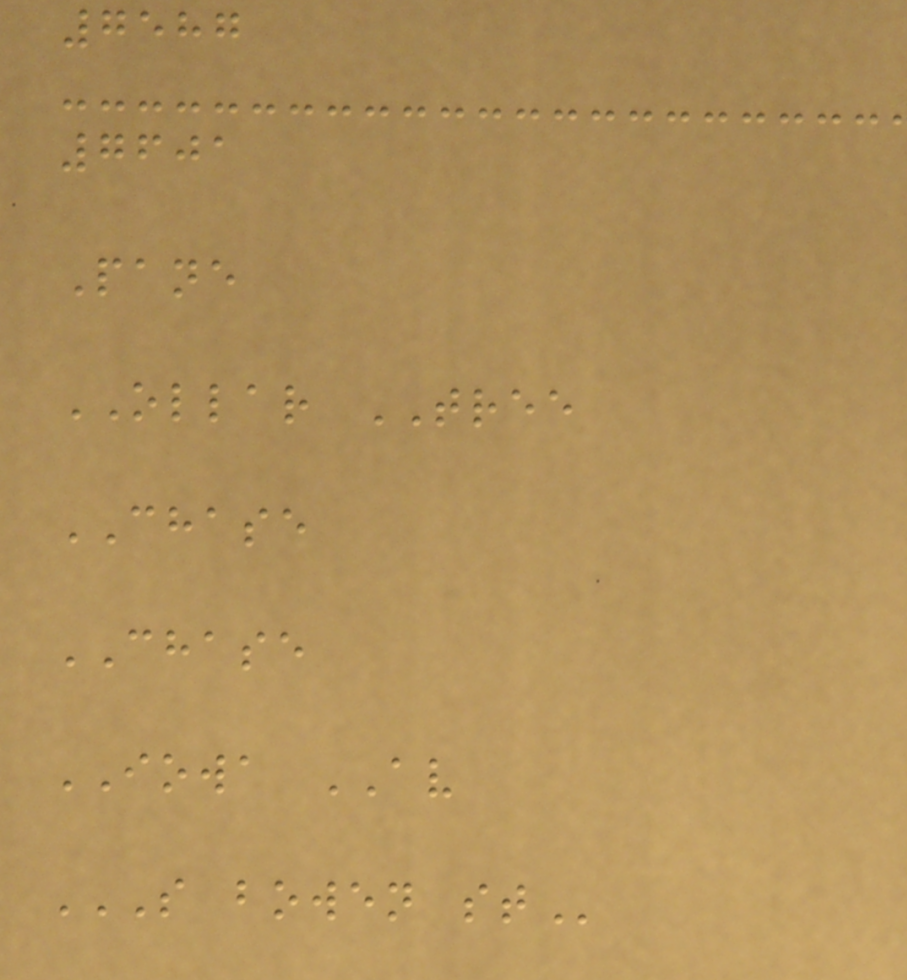7587
7601
Pane
OLLAR TREE
CHASE
CHASE
IOWA AV
S BOWEN ST
